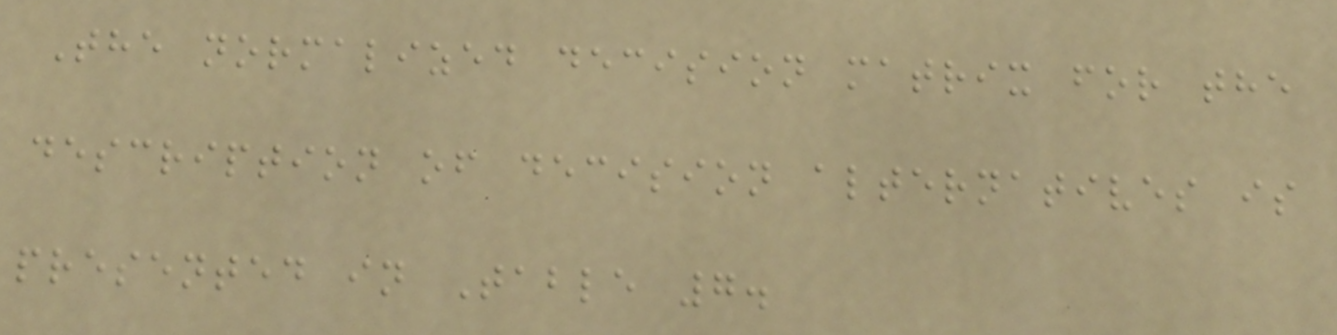The normalized decision matrix for the
description of decision alternatives is
presented in Table 7.
